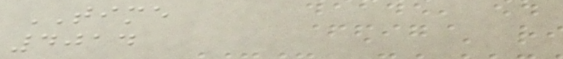TIME
4014
